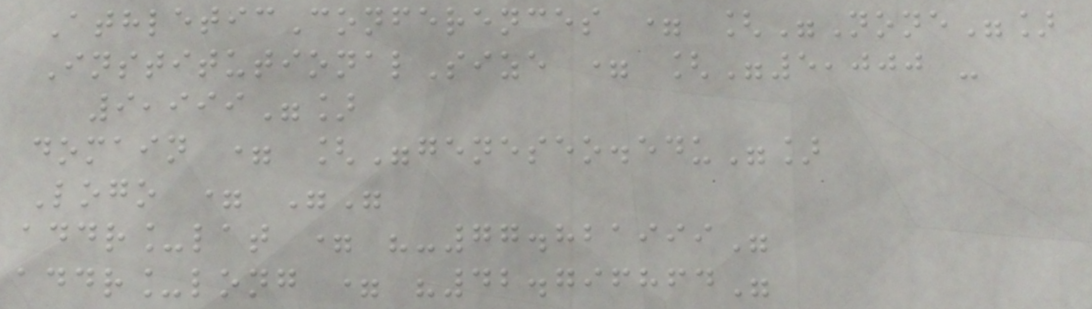AthleticConferences = ["None"]
InstitutionalSize = ["5,000 -
9,999"]
domain = ["geneseo.edu"]
Logo = ""
addr_lat = "-77.821999"
addr_long = "42.796864"
